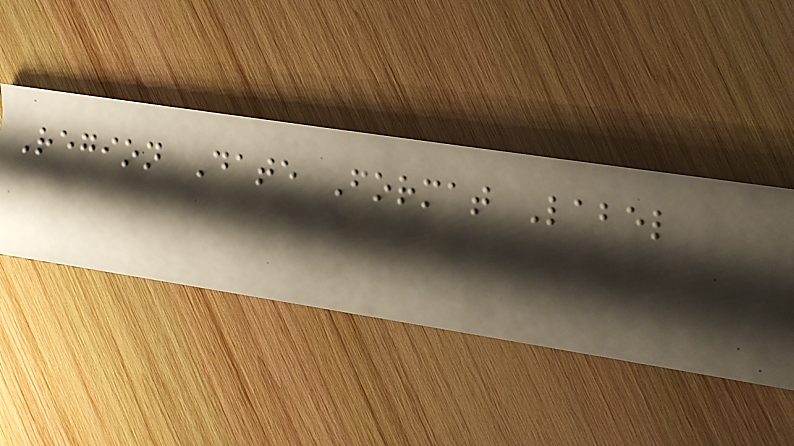Region Date Format Label
